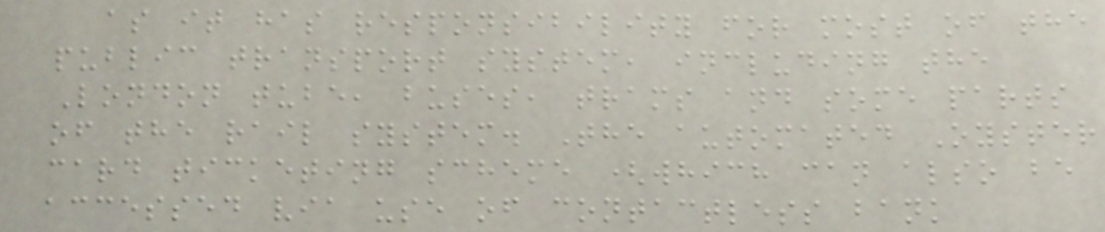as it has responsibility for most of the
public transport system, including the
London tube, buses, trams and some parts
of the rail system. The automated Oyster
card ticketing scheme (which can also be
accessed via use of contactless bank
